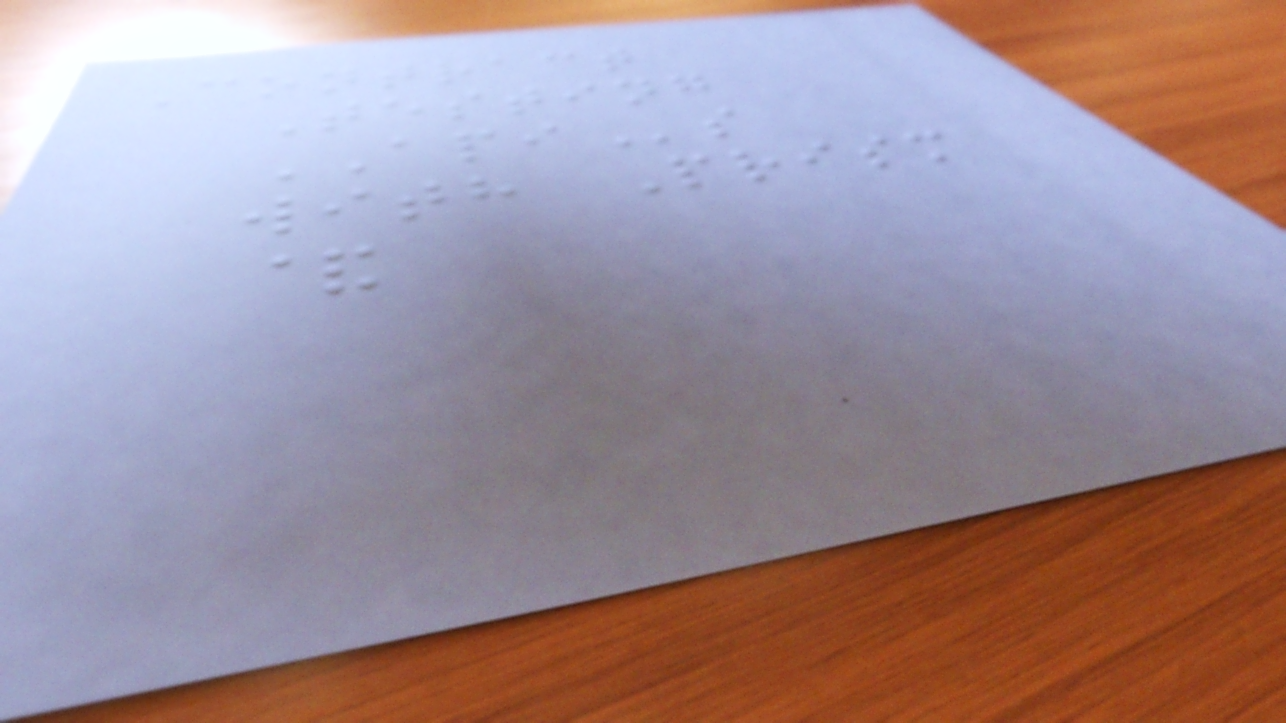Contract
Testing
APIs
with Prism
&
